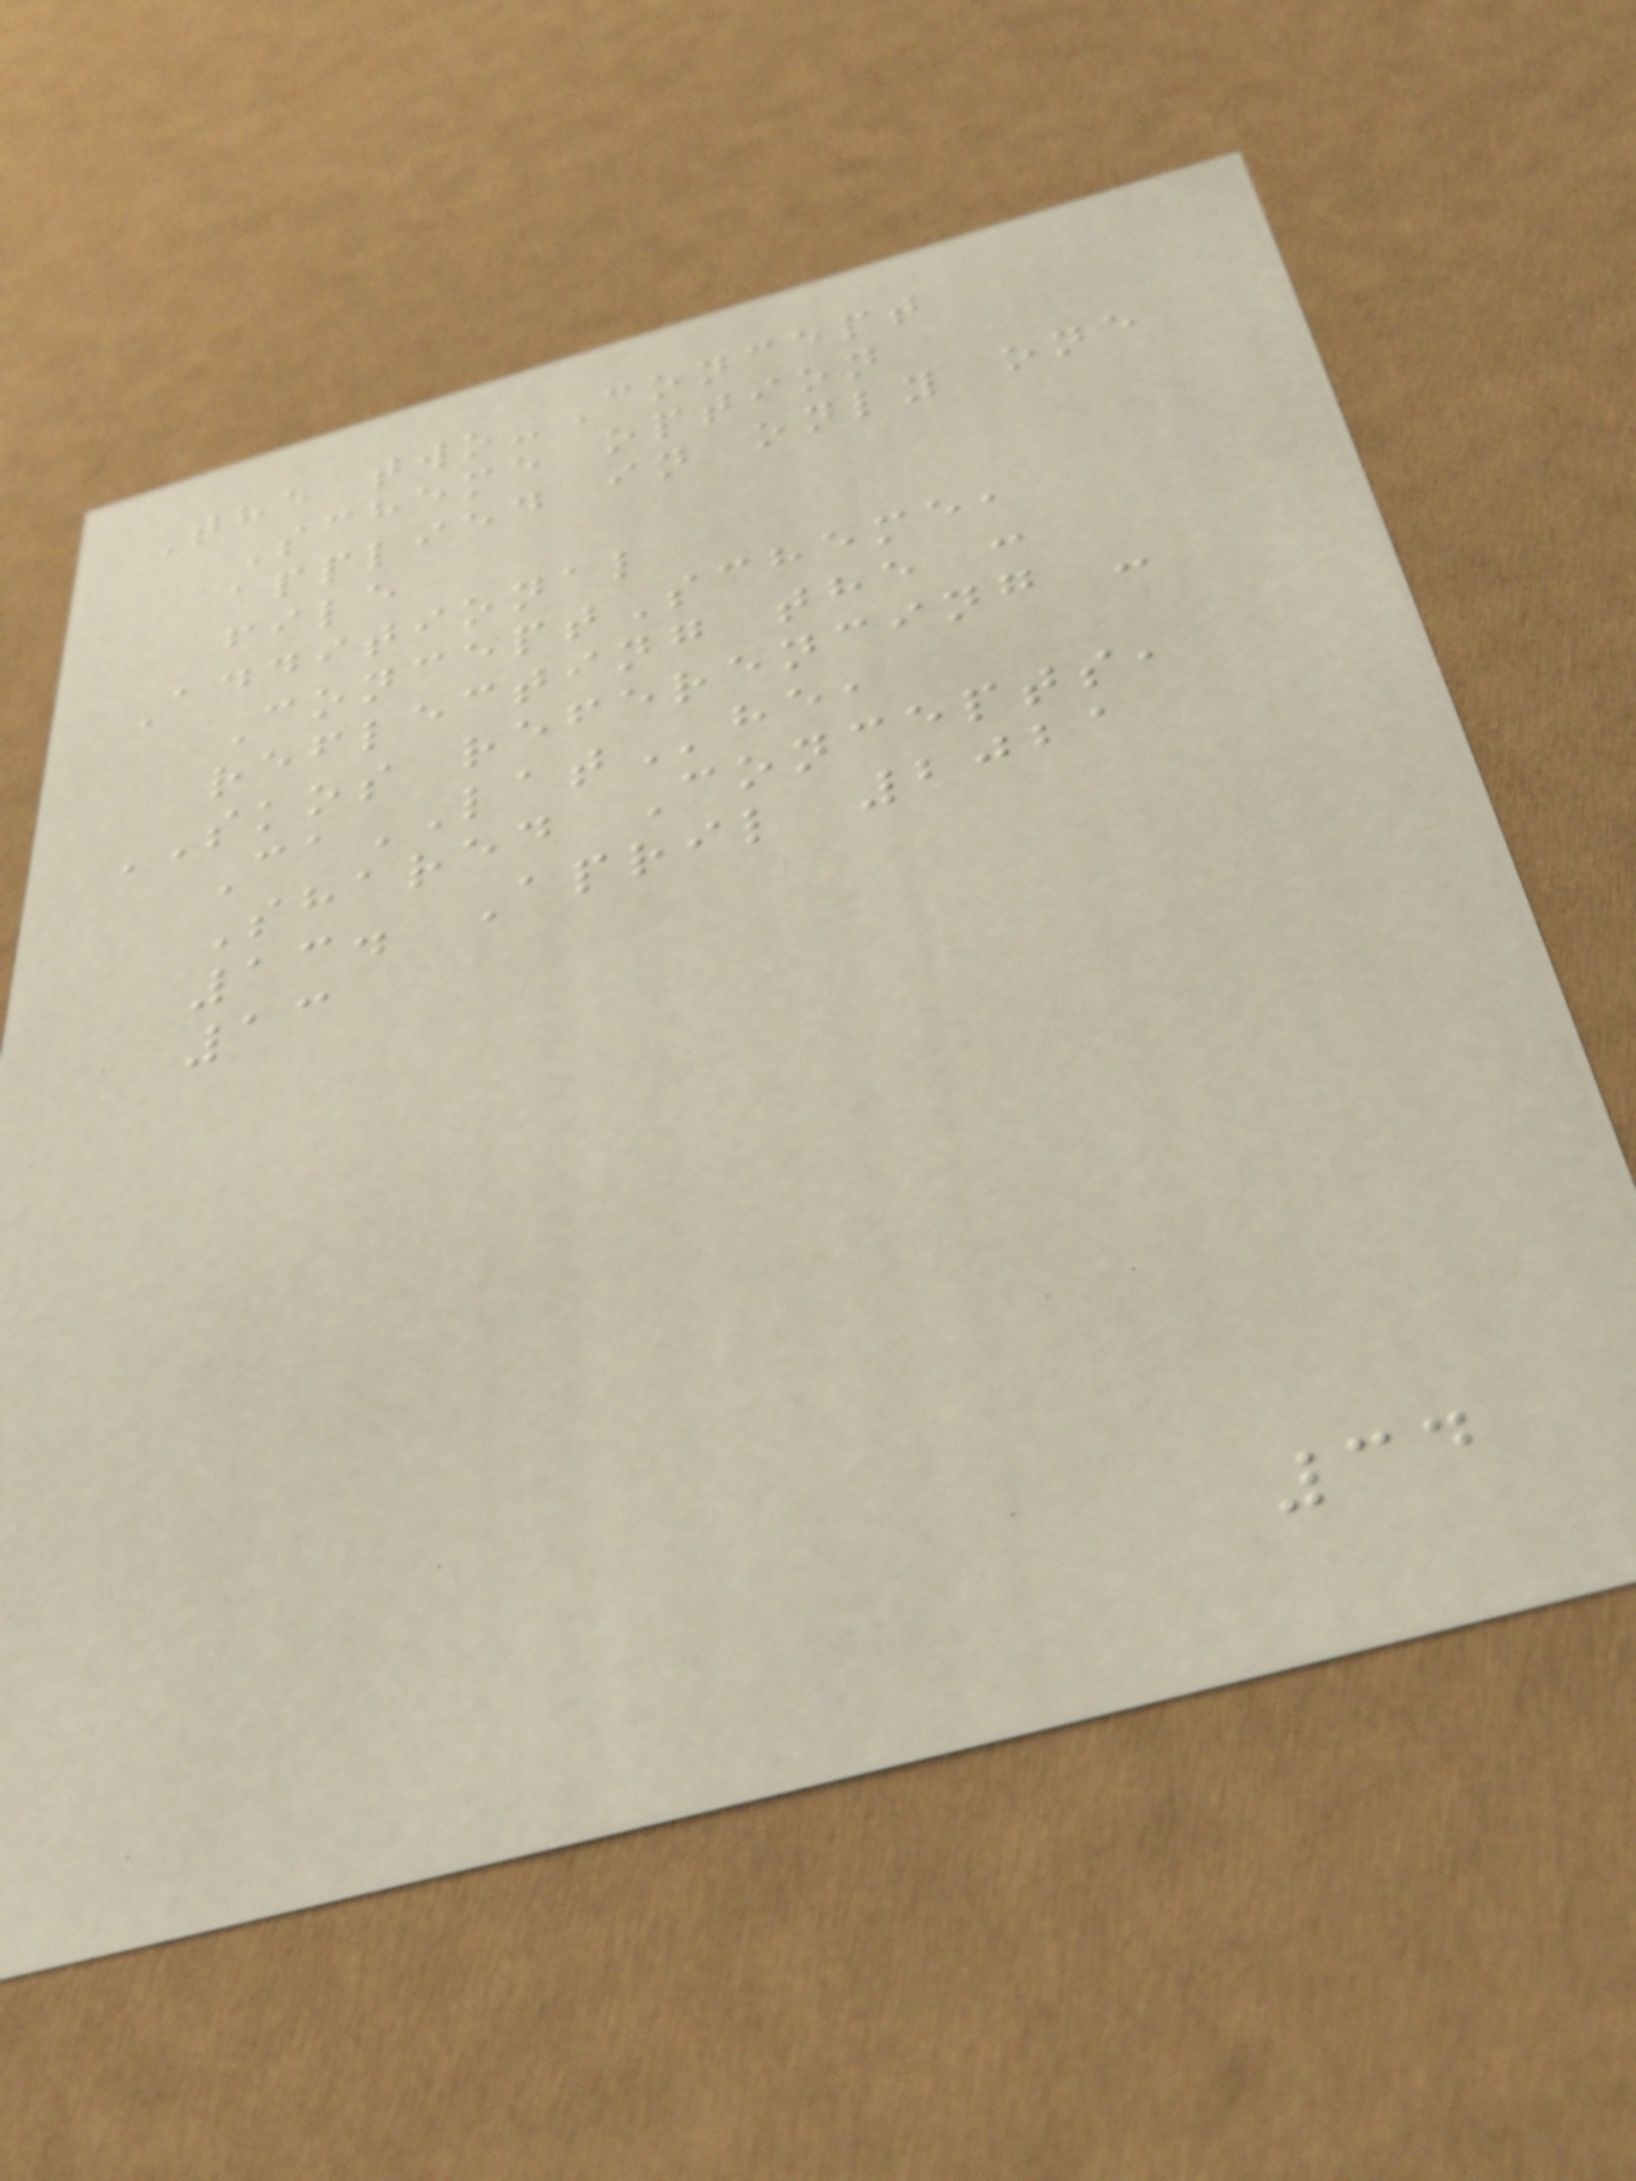The two-Concept
Scheme option
applied in only one
file
Additional
ConceptScheme,
reflecting the :
SKOS referencing -
CaLAThe,
Shared Concepts,
13. April 2021
13
34
